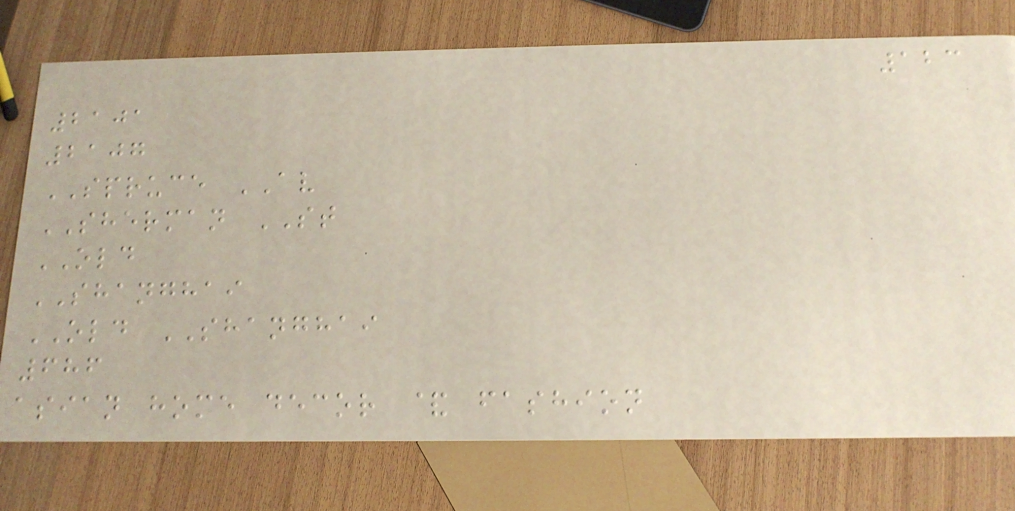123
2101
2107
SPRUCE AV
SHERMAN ST
OLD
SHANGHAI
OLD SHANGHAI
686
asian home decor & fashion
